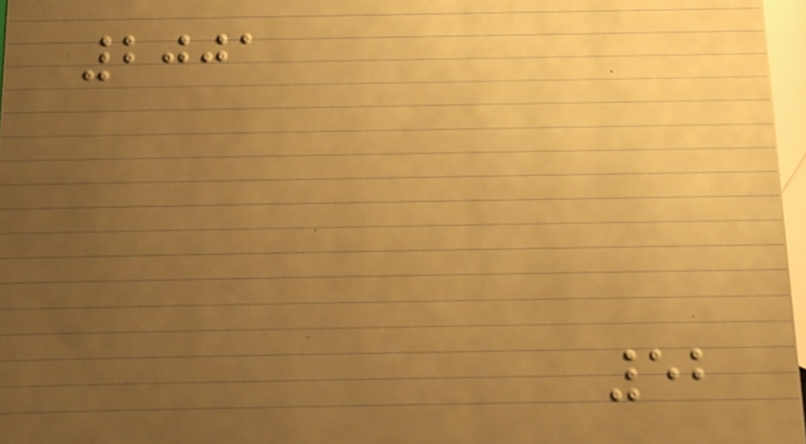2001
52
